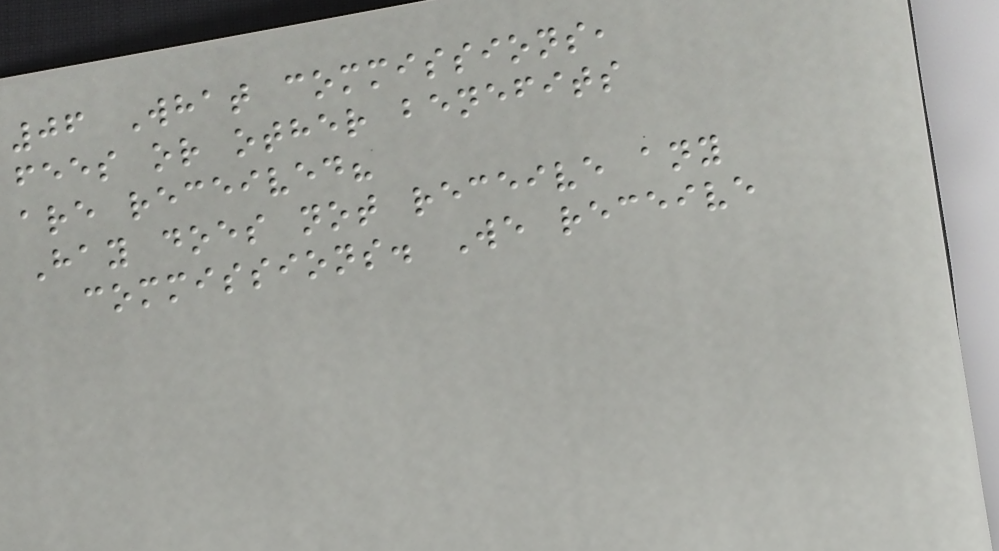06 What commissions,
fees or other benefits
are received?
Hay does not receive any
commissions. We receive
